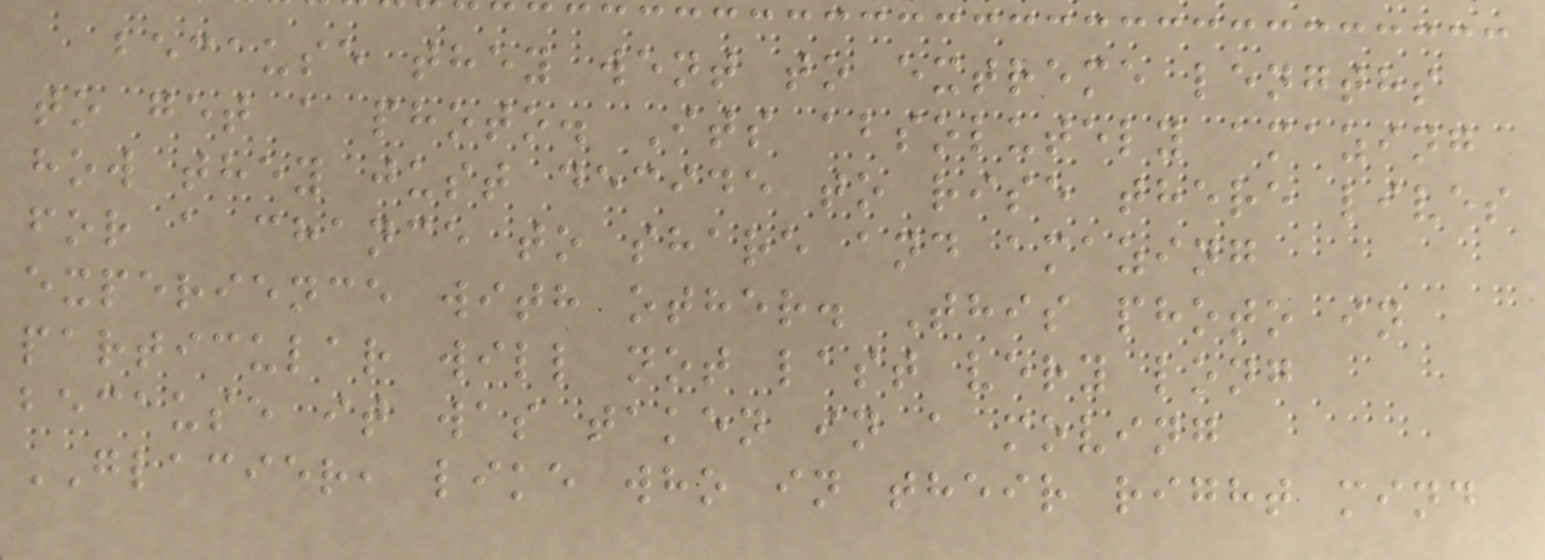because they went to extreme lengths
to get a photo. Its absolutely amazing
how they just decide to rise there lives
for a chance to share and amazing
experience with other. This photo in
particular will not last very long
because it was taken in a moving
GLACIER, like who in their right mind
